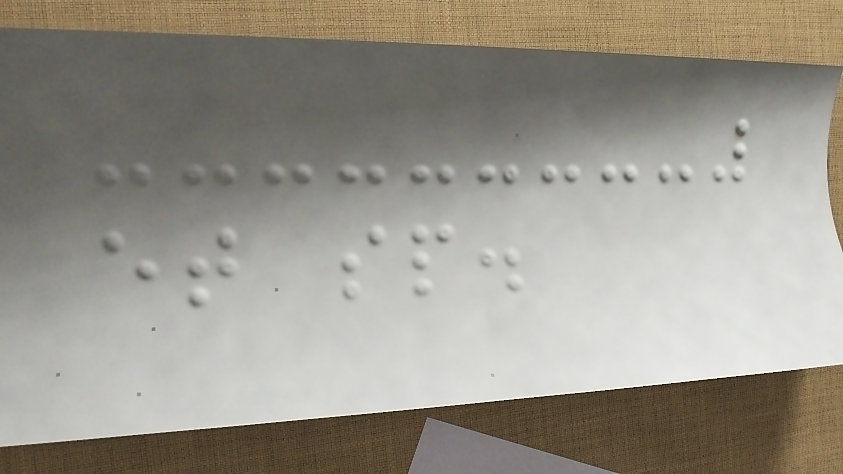et sp.
